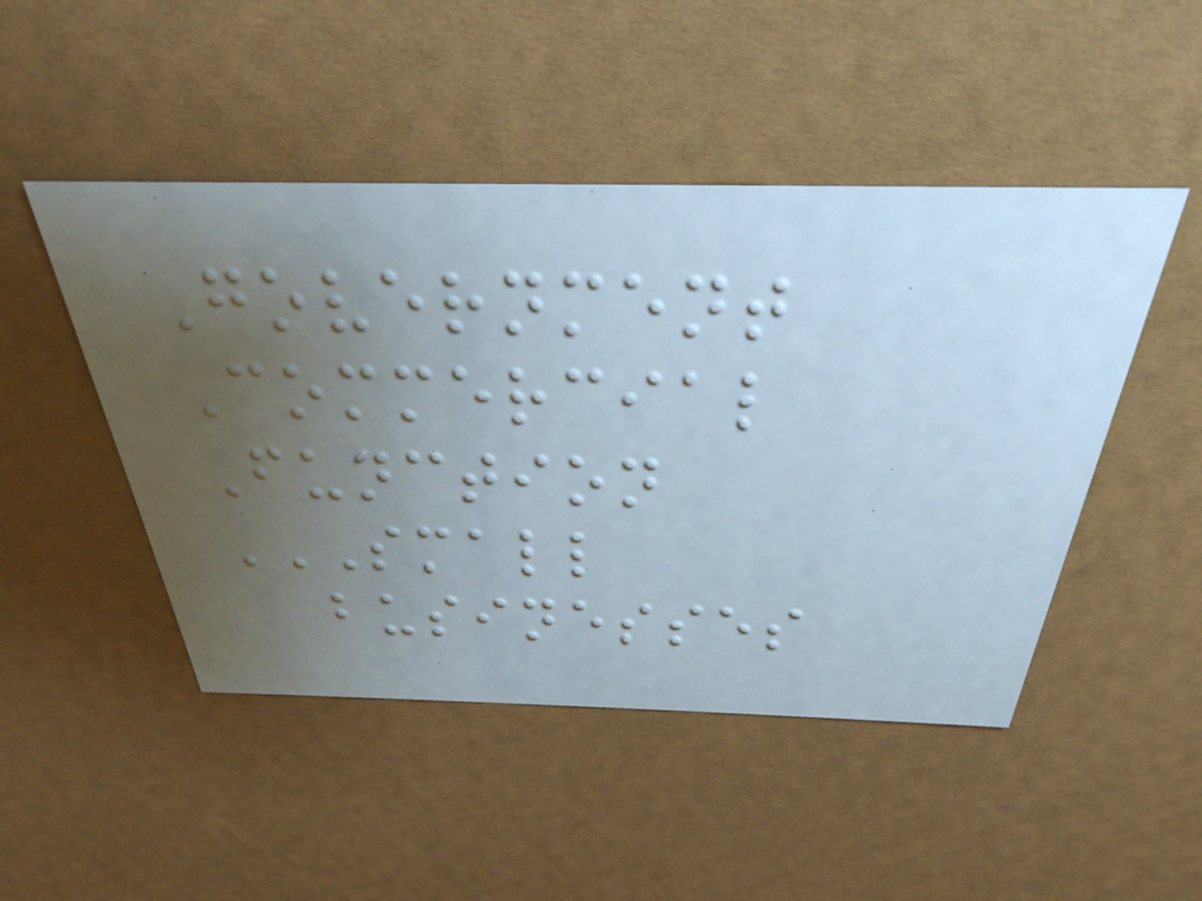Government
Commercial
Function
SMALL
BUSINESSES
